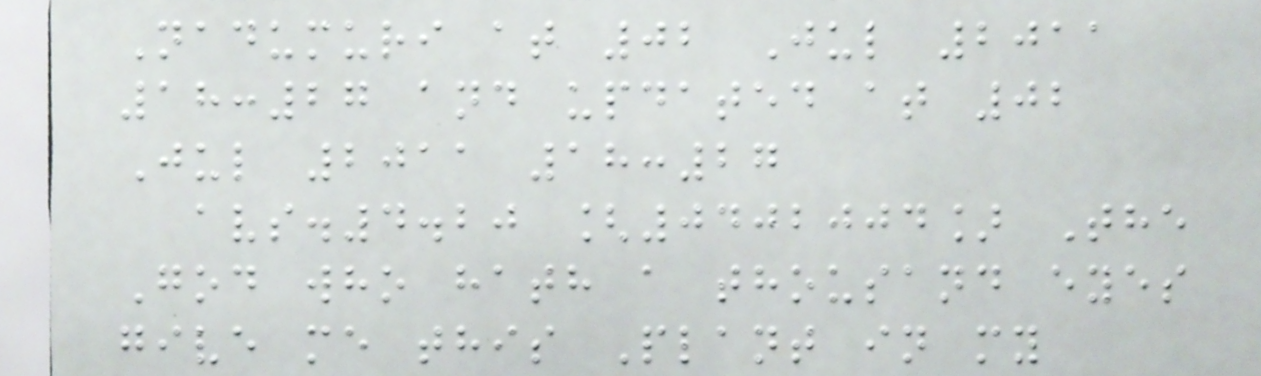Nadumuri at 02 Jul 2011
18:27 and updated at 02
Jul 2011 18:27
avs.4.20 [0402004] The
God who hath a thousand eyes
give me this Plant in my
